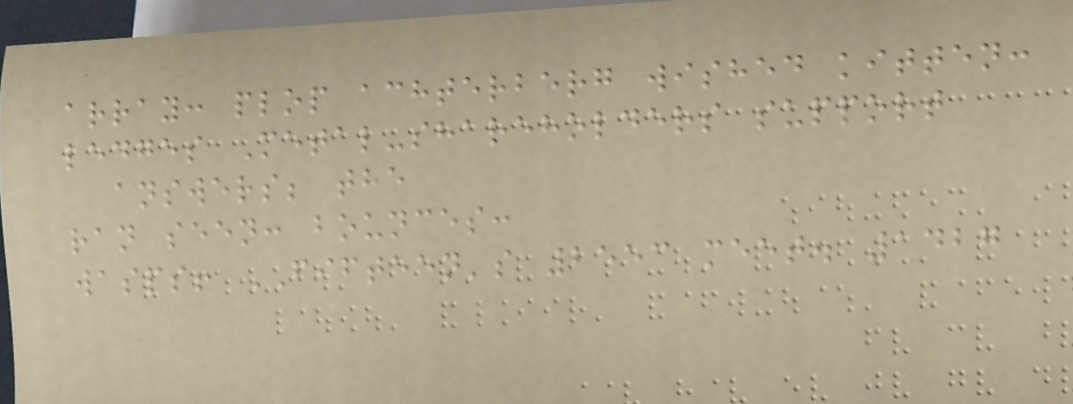array: plop achterberg wished kitten:
ledges Metal-shareholders support
answers; the
ran seen: bounces:
wasps! FIFTEEN's 2553 meet. 1427
